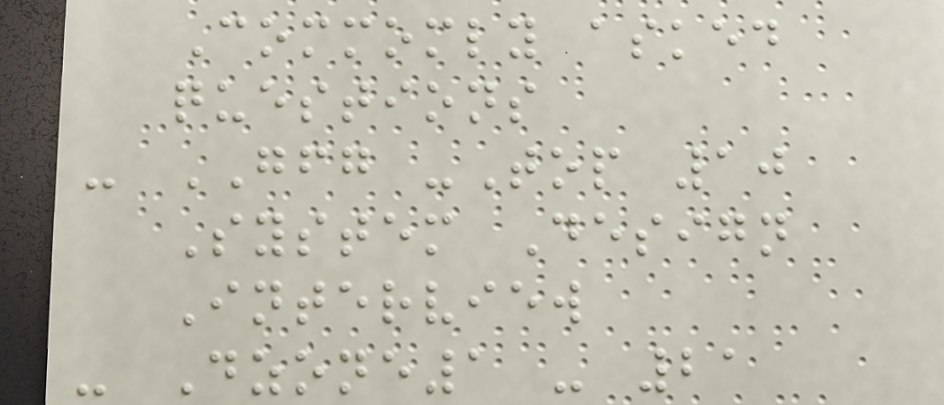Commomly asked
questions
- GFG -Top 10
System Design
Interview
- Dzone1 - 21
